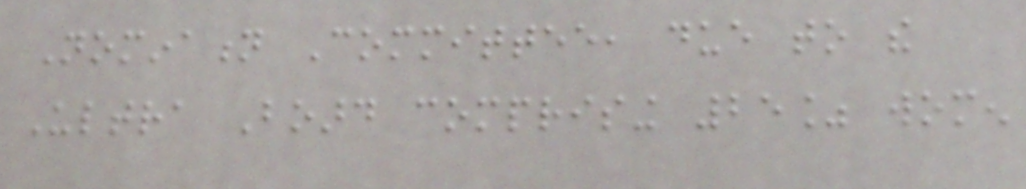Nomination Committee, due to the
Ultra Board comprising 25% women
